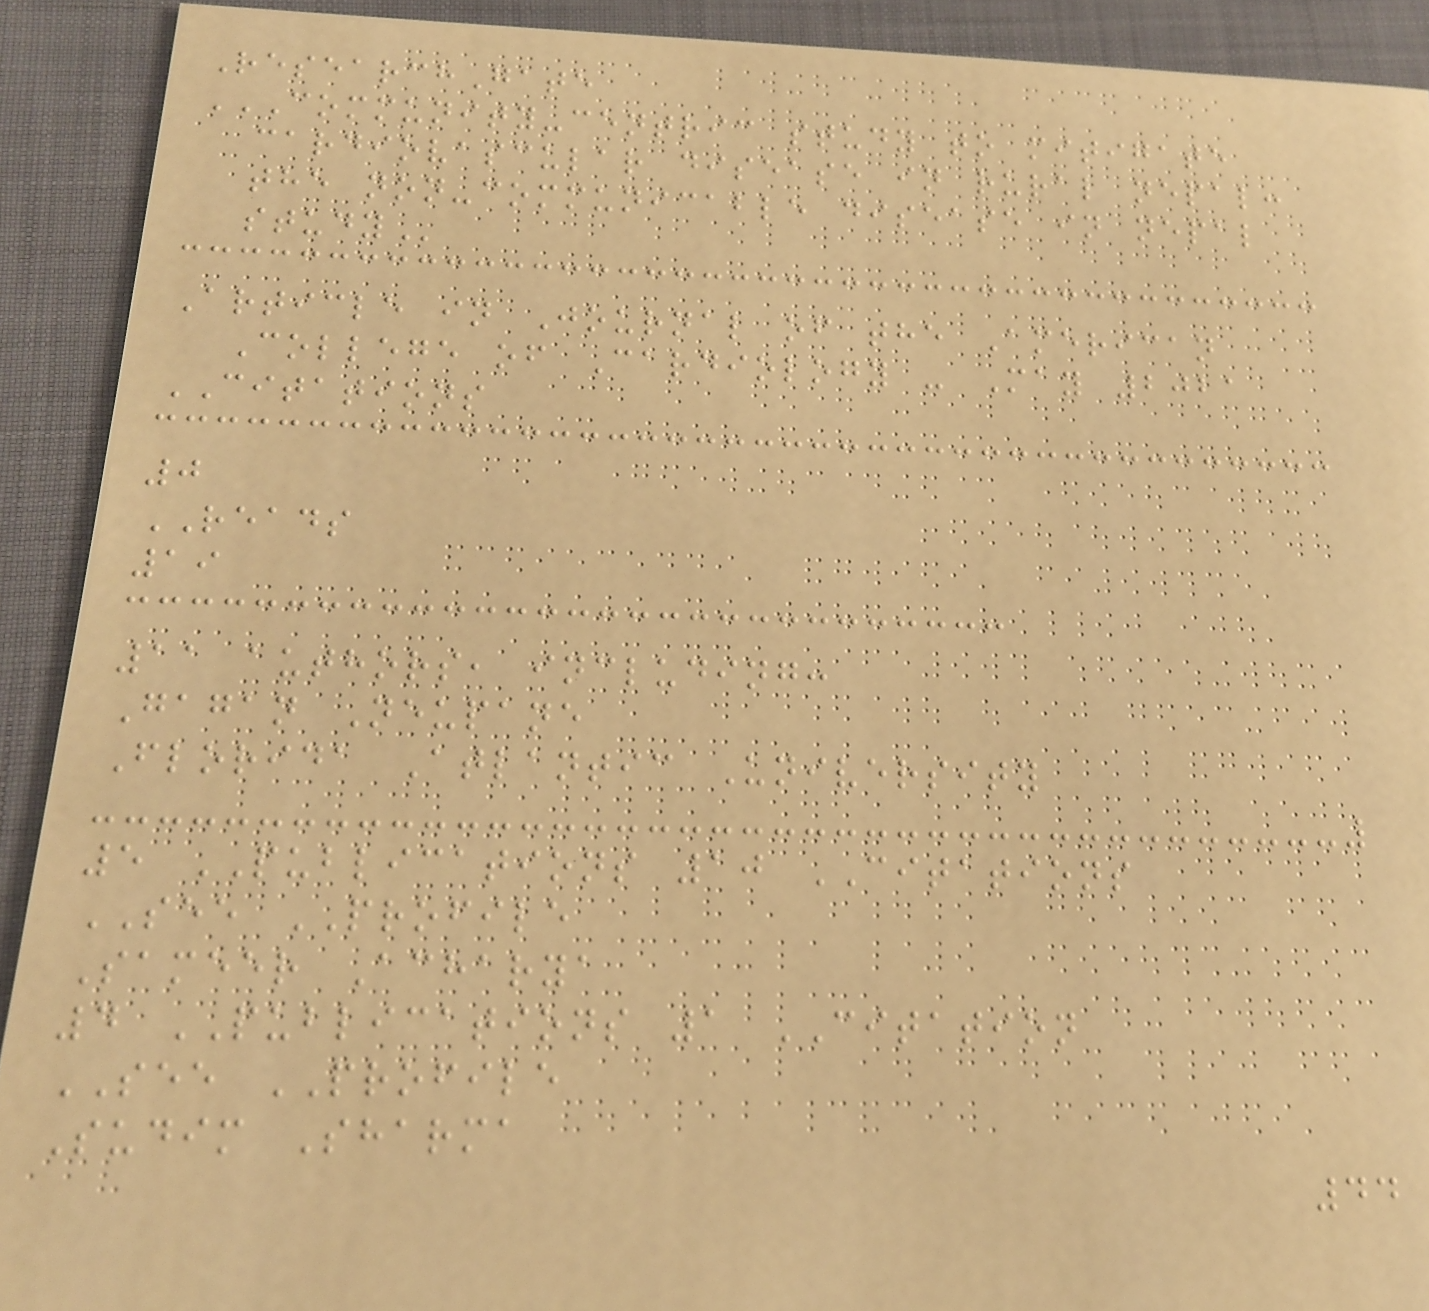ResearchGate
COMMUNITY-CENTRIC STUDY TO MITIGATE
CARDIOVASCULAR DISEASE IN RURAL NEPAL:
THE NON-COMMUNICABLE DISEASE IN NEPAL
STUDY
Article in Journal of the American
College of Cardiology - May 2021
CITATIONS
0
READS
19
11 authors, including:
Gagan Neupane
Florida Atlantic University
5 PUBLICATIONS 10 CITATIONS
SEE PROFILE
Sameer Acharya
4 PUBLICATIONS 1 CITATION
SEE PROFILE
Sudim Sharma
44
